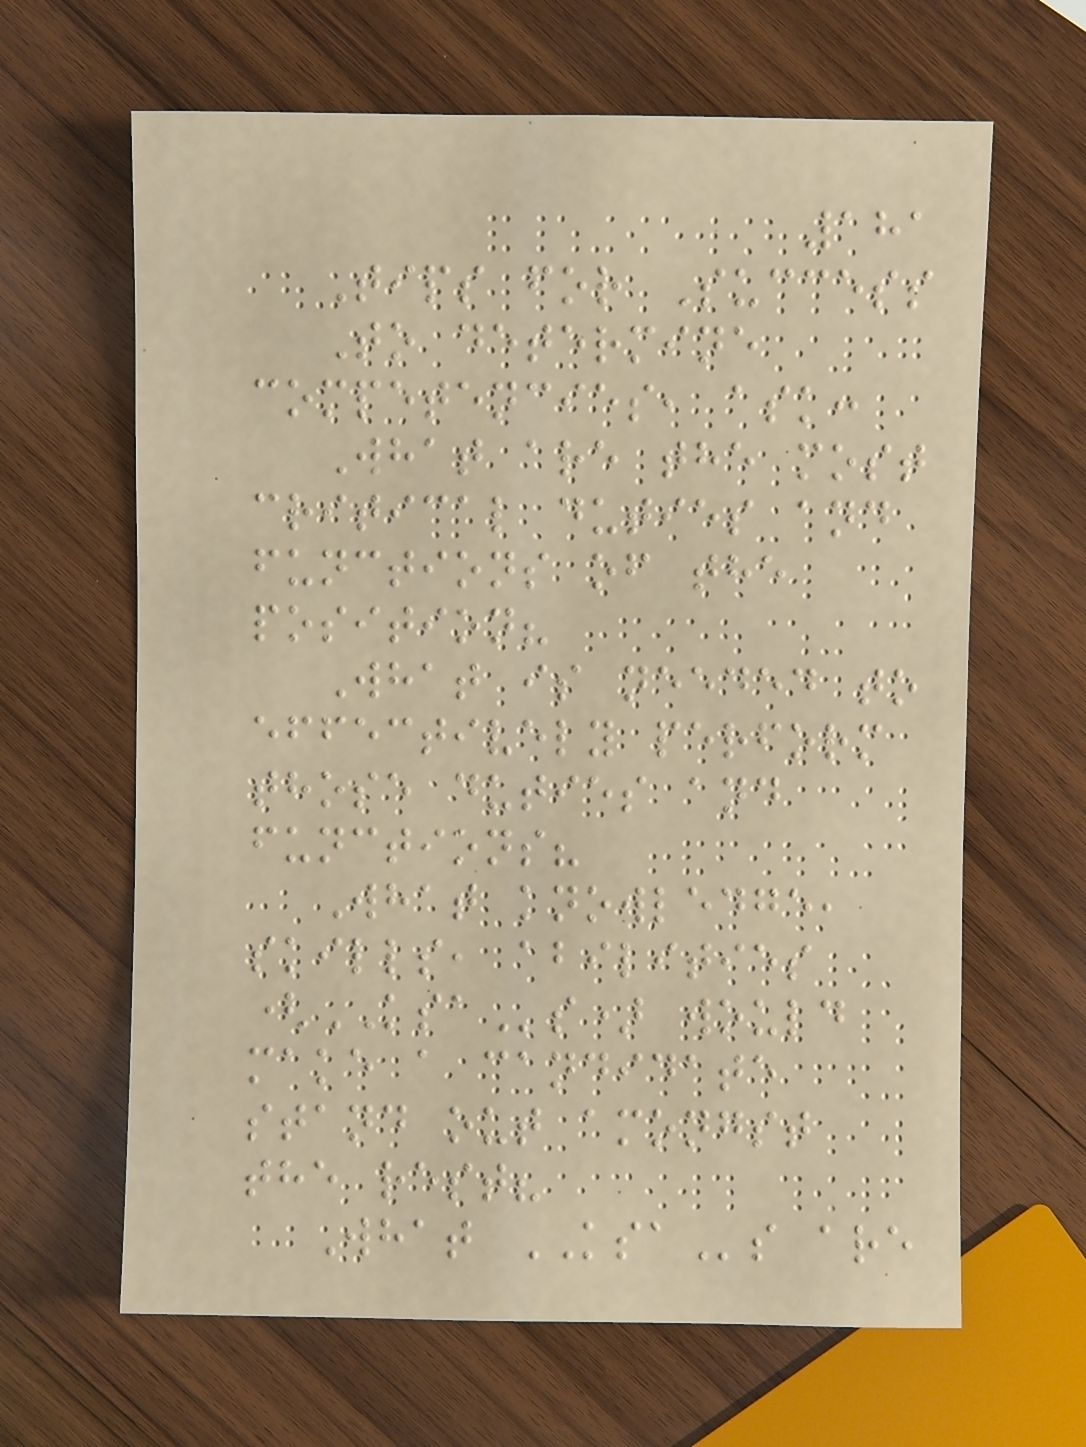181
Tips for Success
To determine
competencies, ask:
What are the most
critical duties and
functions of the
position?
What is needed to
effectively perform
those duties and
functions?
What knowledge,
skills, abilities
(KSAs) would
make a candidate
stand out amongst
the rest?
What KSAs are
